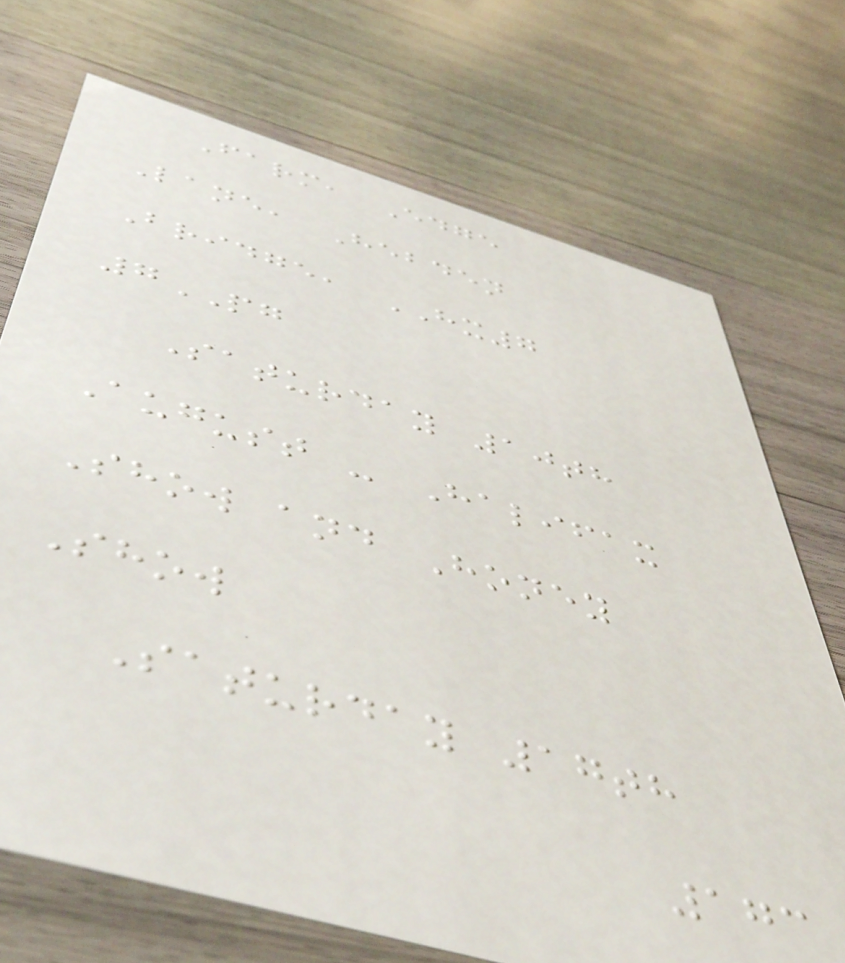Farm, Edge
Lane, Hebden
Bridge, HX7
7PG
Saturday 10th
August - Halifax
Show and Honey
Show
Saturday 17th
173
